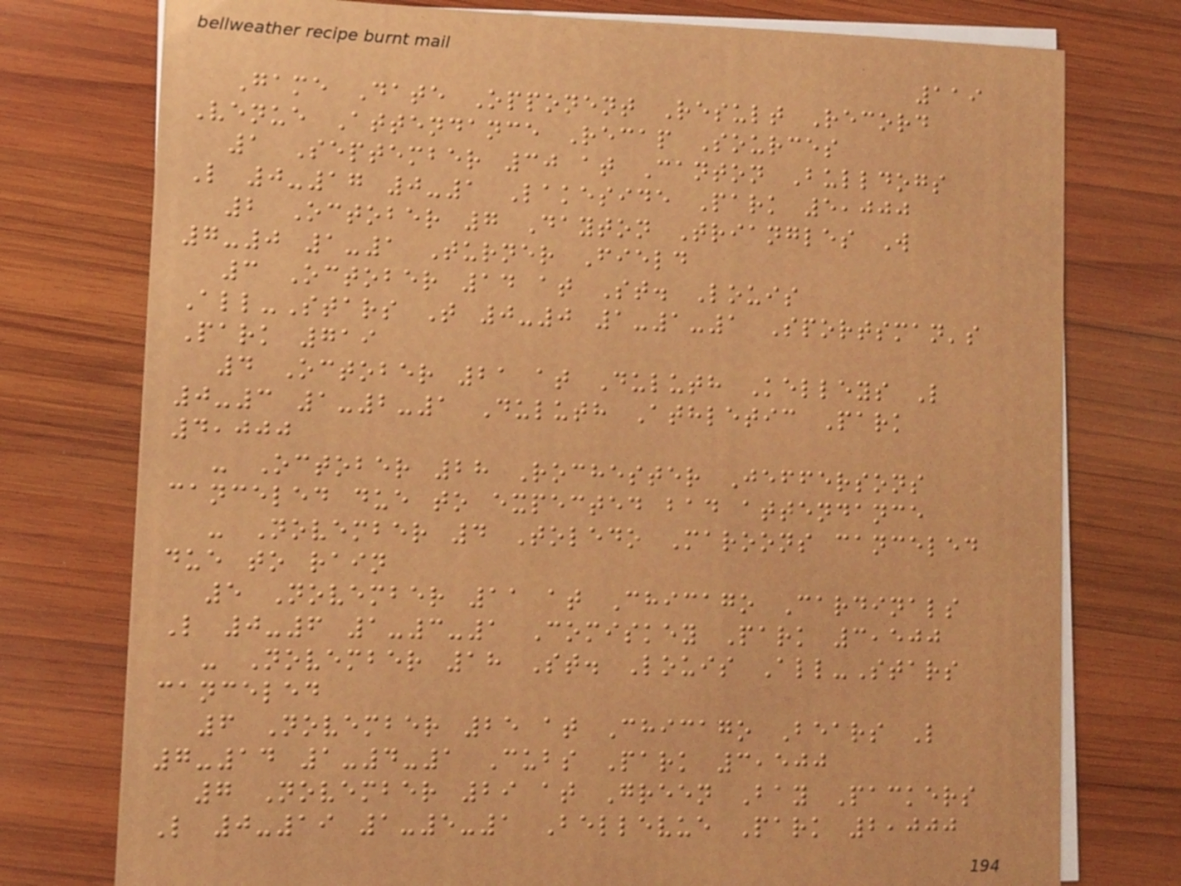119
Game Date Opponent Result Record
Venue Attendance Recap Sources
1 September 30 at Canton Bulldogs
L 0-17 0-1 Lakeside Park 5,000
2 October 7 Dayton Triangles W
7-0 1-1 Turner Field
3 October 14 at St. Louis
All-Stars T 0-0 1-1-1 Sportsman's
Park 719
4 October 21 at Duluth Kelleys L
0-3 1-2-1 Duluth Athletic Park
4,000
- October 28 Rochester Jeffersons
canceled due to expected bad attendance
- November 4 Toledo Maroons canceled
due to rain
5 November 11 at Chicago Cardinals
L 0-6 1-3-1 Comiskey Park 3,500
- November 18 St. Louis All-Stars
canceled
6 November 25 at Chicago Bears L
7-14 1-4-1 Cubs Park 3,500
7 November 29 at Green Bay Packers
L 0-19 1-5-1 Bellevue Park 2,000
